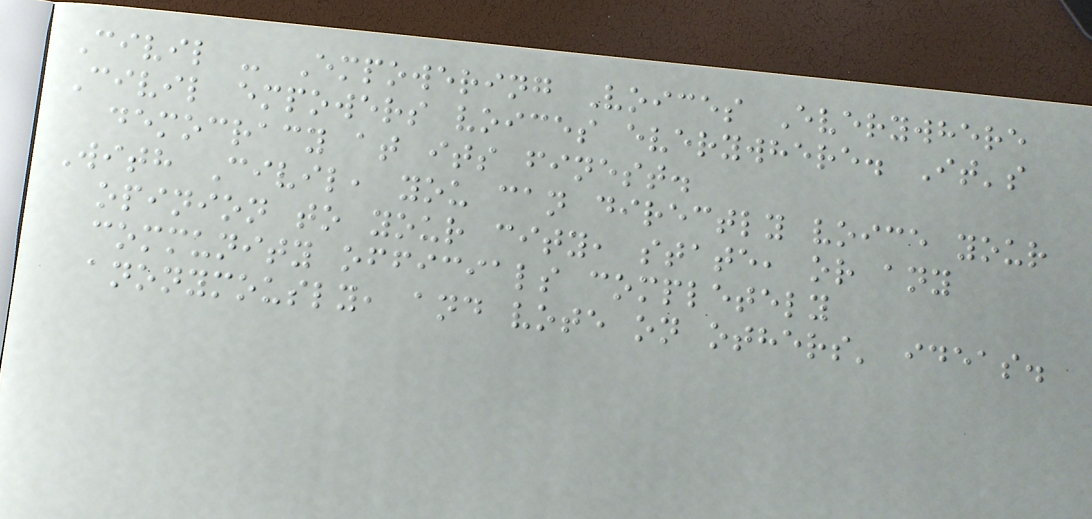Civil - Empowering Voices Everywhere
Civil empowers voices everywhere. It's
democracy at its finest.
With Civil, you can directly voice your
opinion to your city, state, or any
community officials completely
anonymously, and vote on others' ideas.
